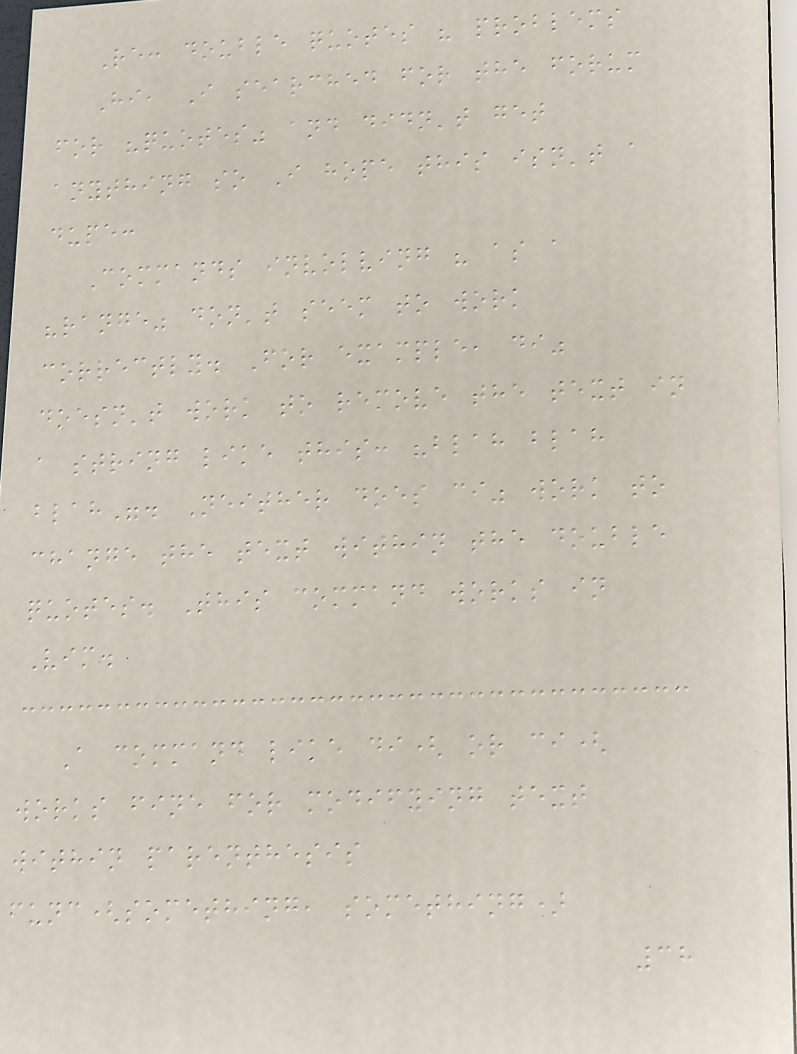Re: double quotes " problems
Hi, I searched for the forum
for "quotes" and didn't get
anything so I hope this isn't a
dupe:
Commands involving " as a
"range" don't seem to work
correctly. For example, di"
doesn't work to remove the text in
a string like this: "blah blah
blah". Neither does ci" work to
change the text within the double
quotes. This command works in
Vim.
A command like di( or ci(
works fine for modifying text
within parenthesis
func(something, something)
38
